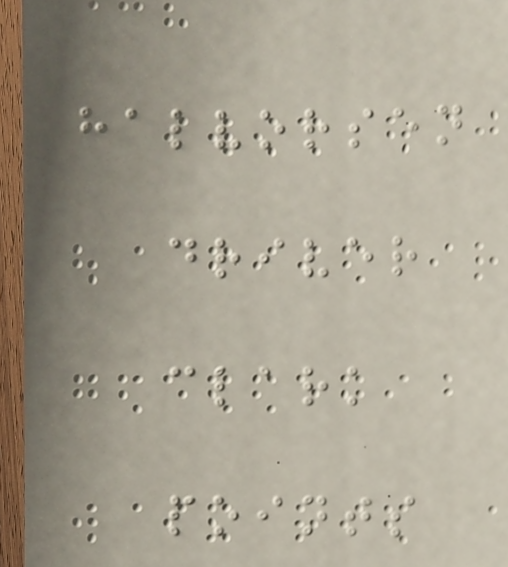halvorsen
driver
clark
points
